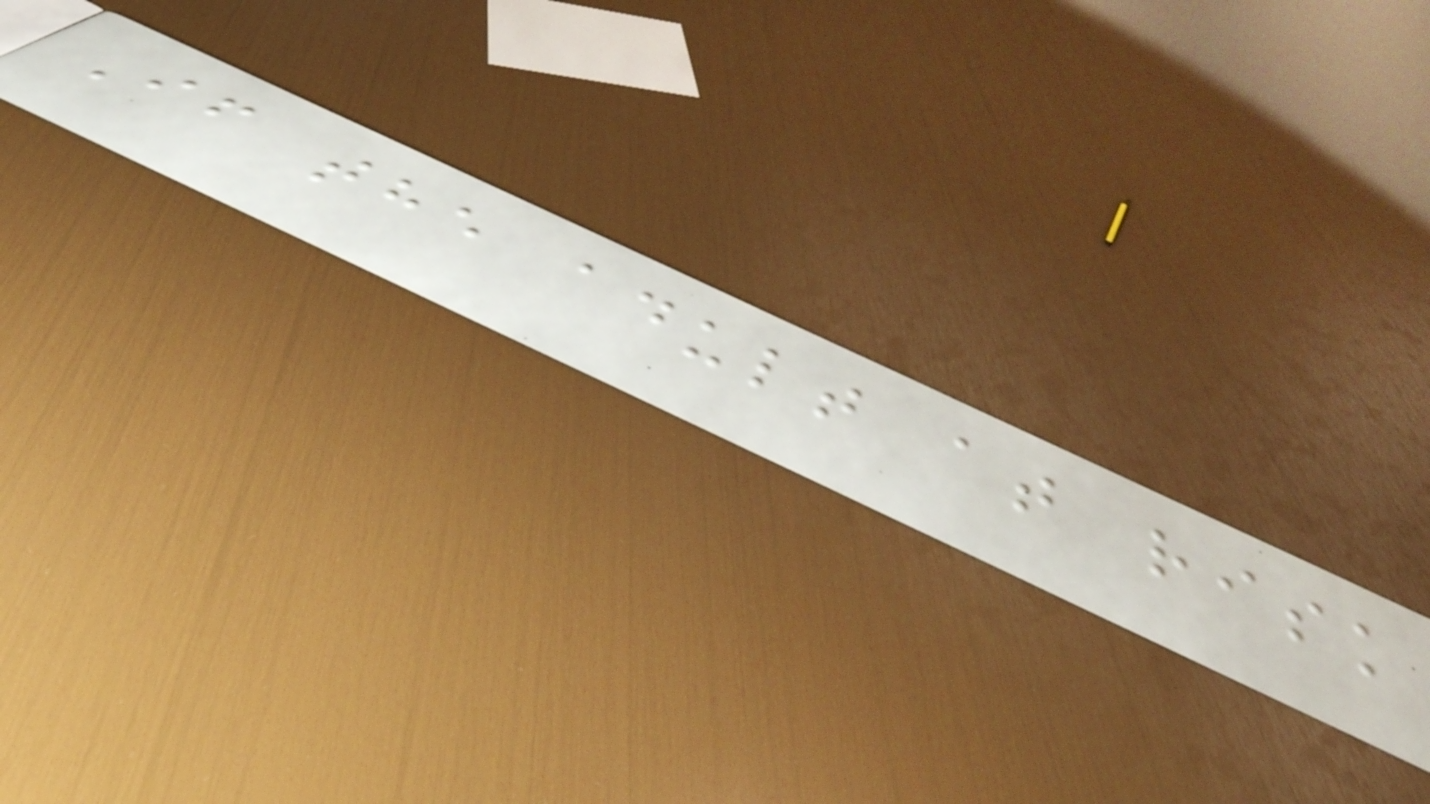If the adult at risk
